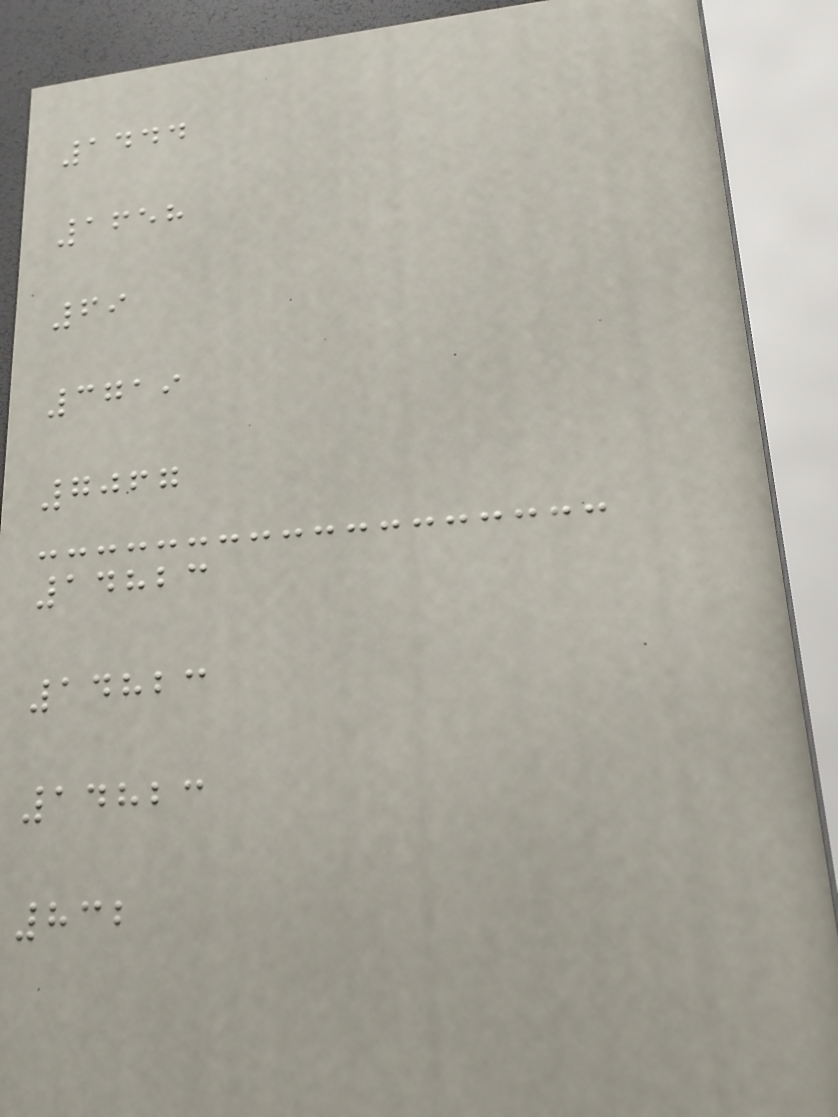1444
1658
69
3719
7067
14823
14823
14823
832
